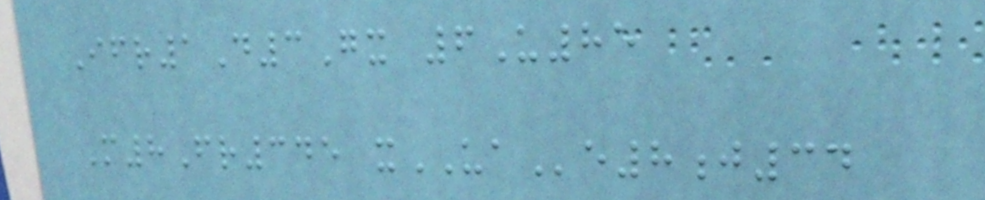Ifr1D3Gx 6U85
M8Fr345 xUAe8j34
